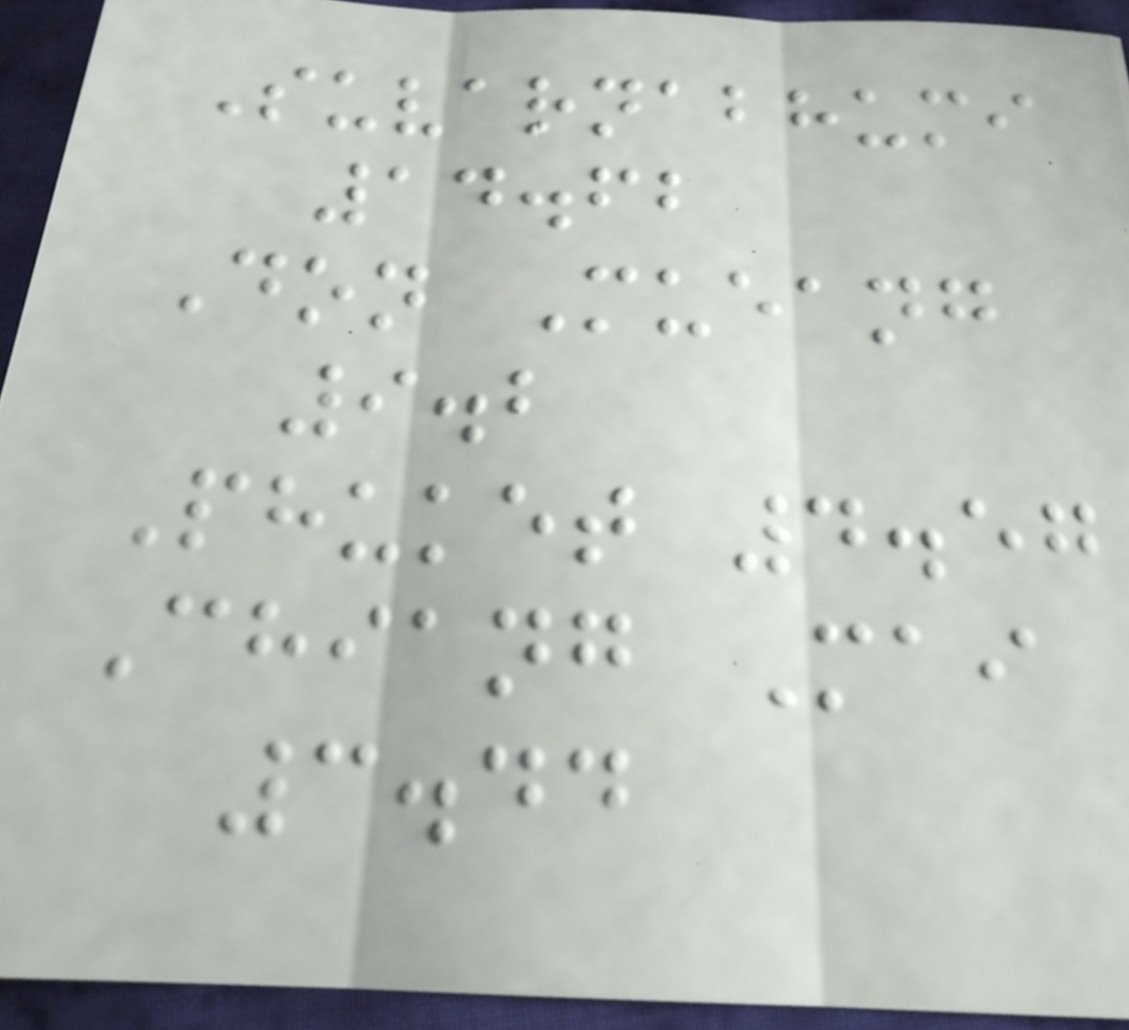Suvarnabhumi
14.62
Don Mueang
9.2
Phuket 4.57
Chiang Mai
3.44
